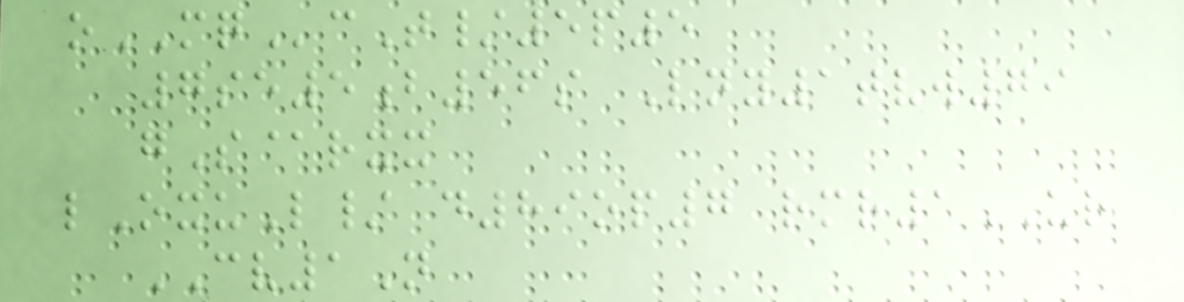oMQcT/5p5
7se5b56s Lny1tvw79
gS@rxx
lOxuL/ d89op7 rmr1UR
CV1N
